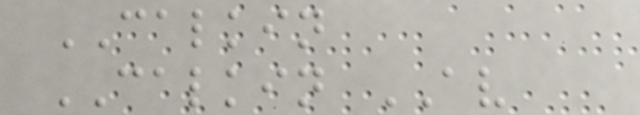CALKIN
CALKIN AV
